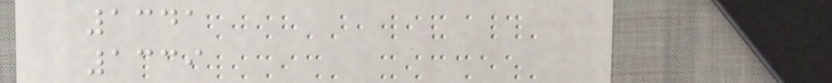1341
1339
